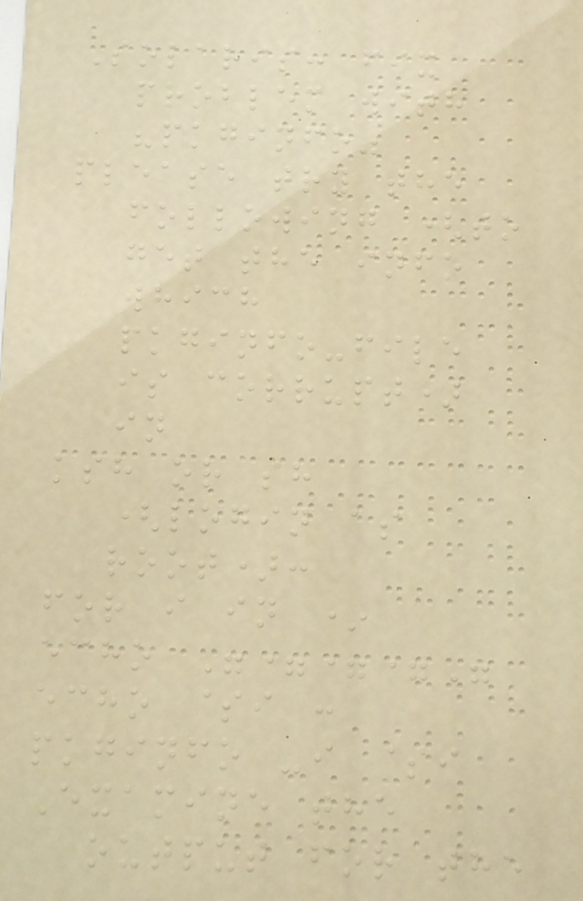Solaris: fix
problem with
"pkginfo"
please try the
following (to
get the info
which
pkginfo-file
is corrupt)
in
ksh or sh
(login as
root):
for i in *
echo "==="
echo $i :
pkginfo -i $i
Examine the
output for the
